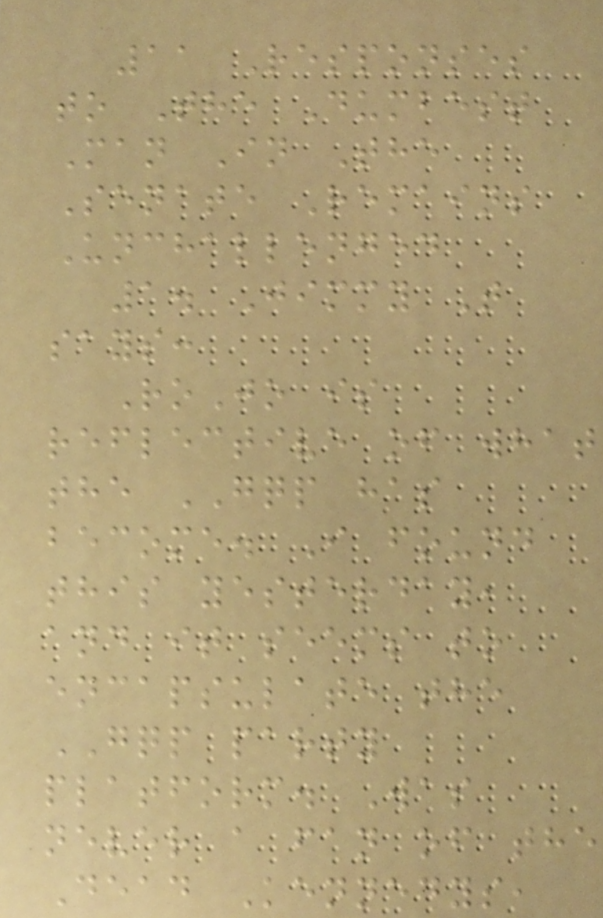11 Responses
to The Dumbest
Man In The
Senate Remains
Unchallenged
1. Jimmy T
says:
RoJo is
reflective of what
the GQP has
become. I found
this yesterday,
and it seems to
encapsulate the
GQP party
platform. Was
never a fan of the
Dead Kennedys,
